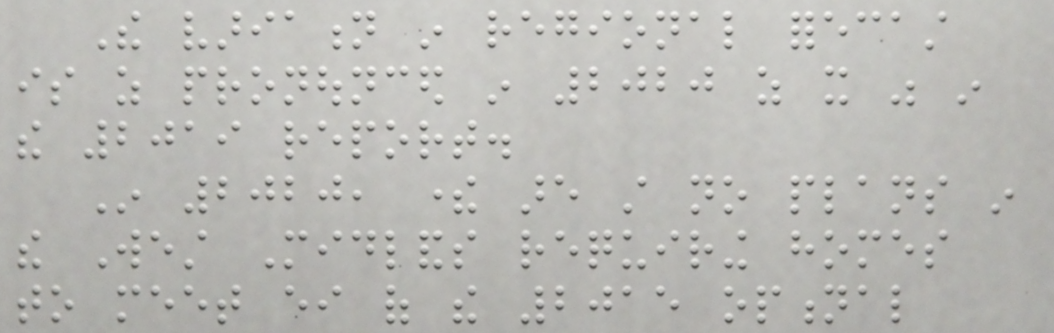The variation in regional forecast
is as pronounced in 2020 as it was in
the 2019 report.
In 2020, there are still no plans in
the West Midlands requiring homes
to meet either of the 2015 optional
